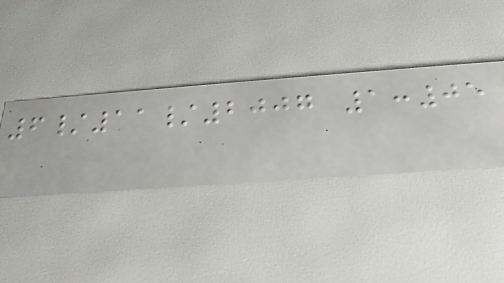6/11/2007 1:05
